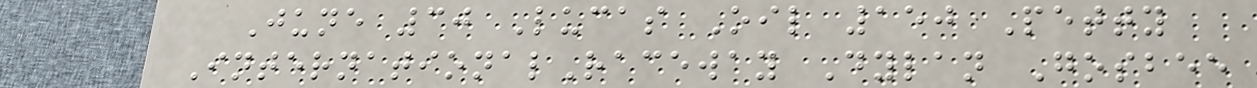June 30 Lucas Oil 150 Petty
InternationalRaceway Dylan Gosbee
